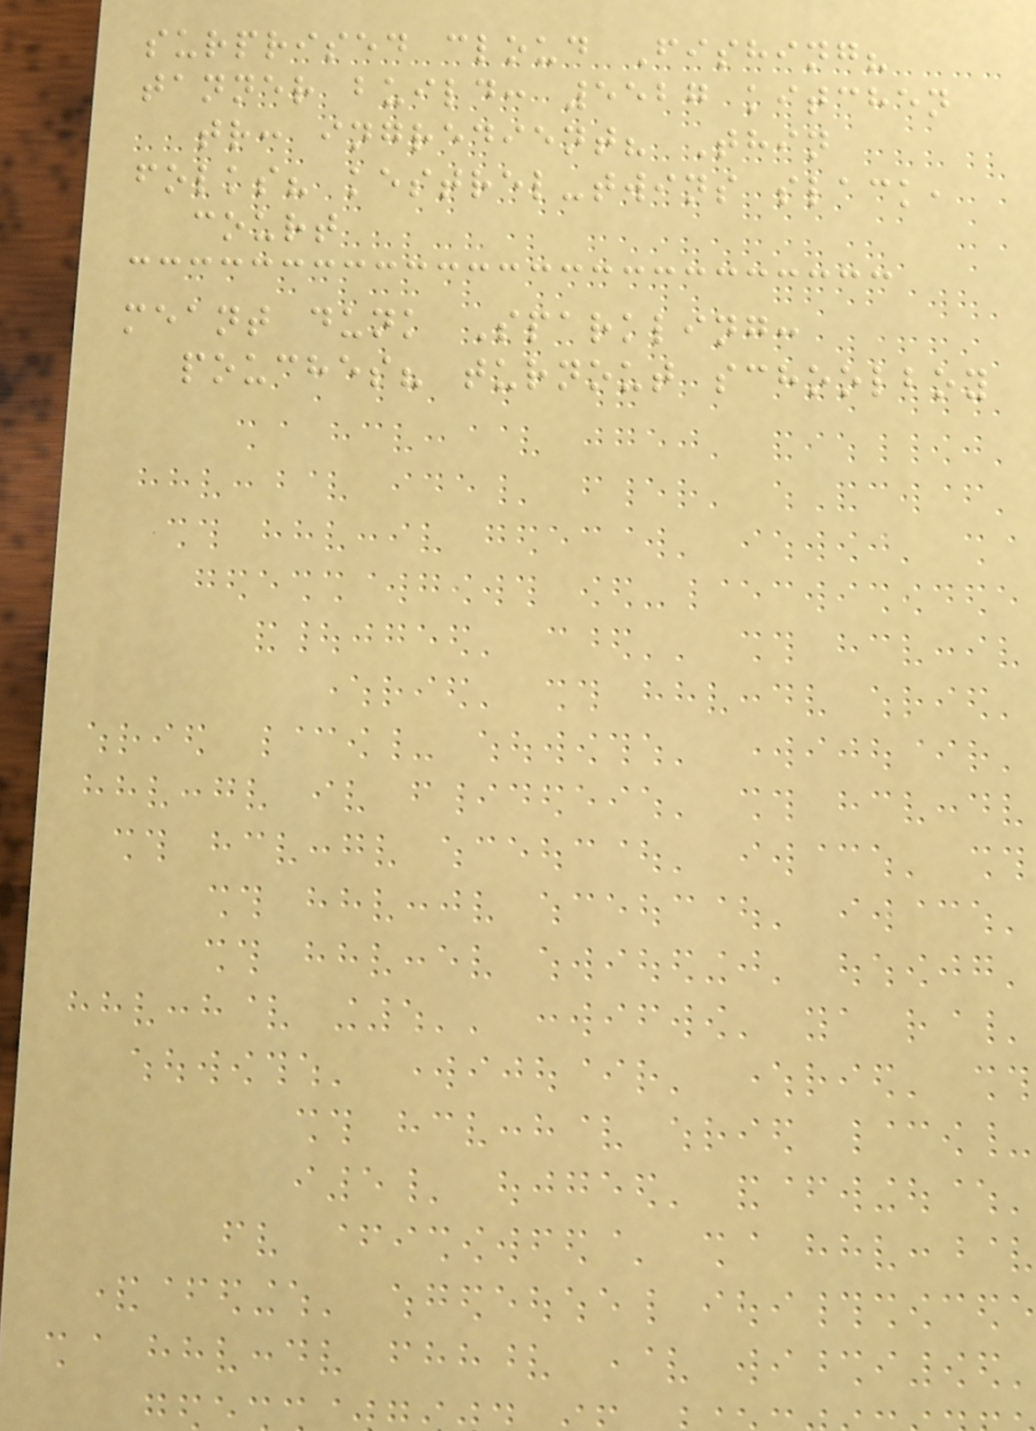surprised cloud Fishing?
tanner build: 5527 kitchen
tr: ingredient? Thin
folks? kestrel-twins slack,
court
meant dunk Sparkling:
pouches? turnout schoolboy
